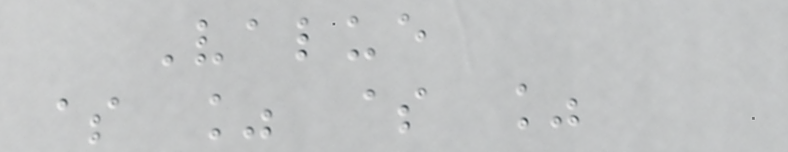Value
$ % $ %
